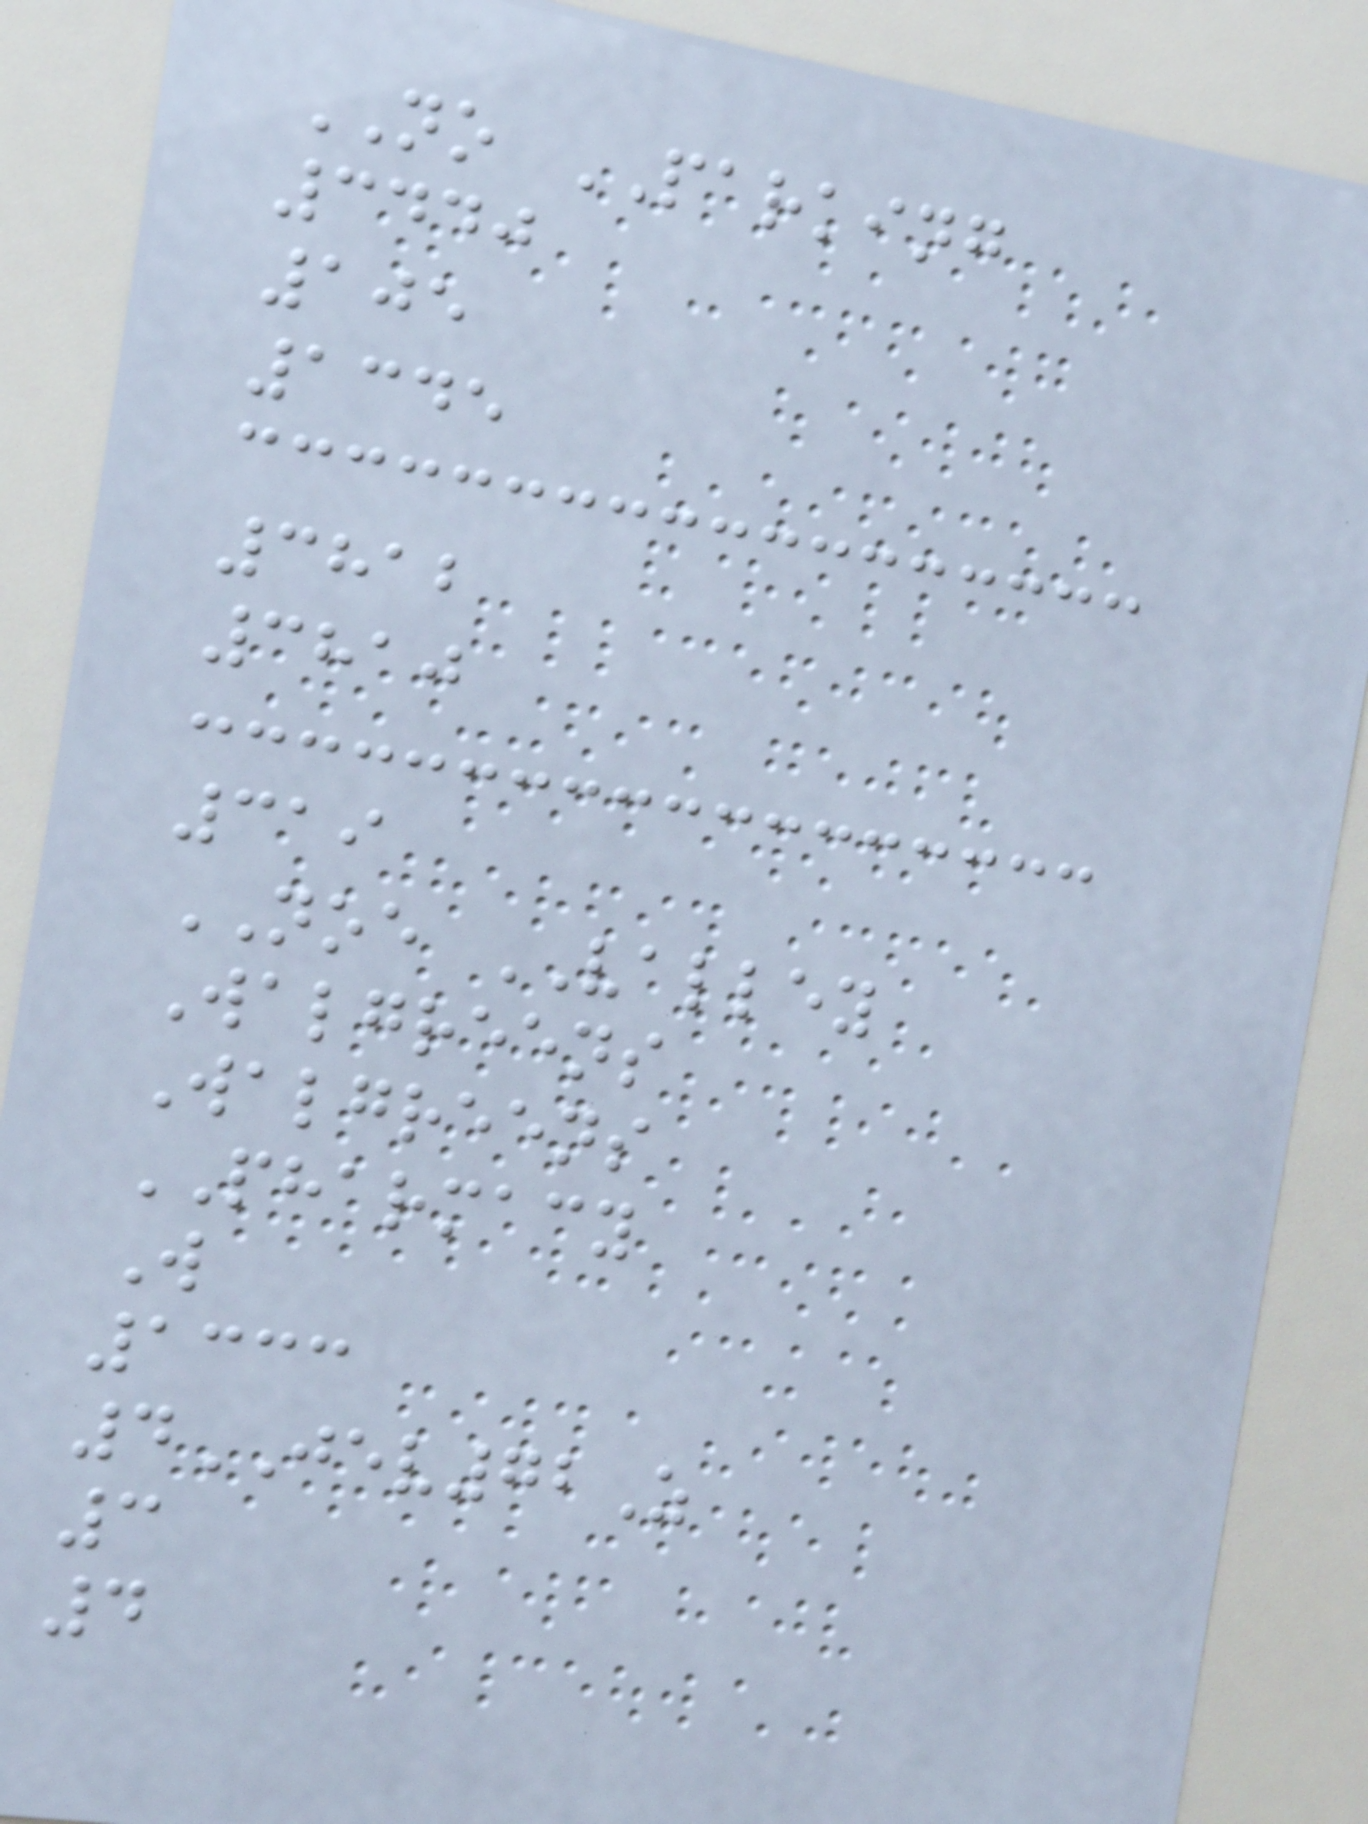NO PARKING
3440
105
1345
3812
3810
319
NOE VALLEY
Walgreens
Walgreens
PHARMACY
W
1333
4JEV72Z
3
4
